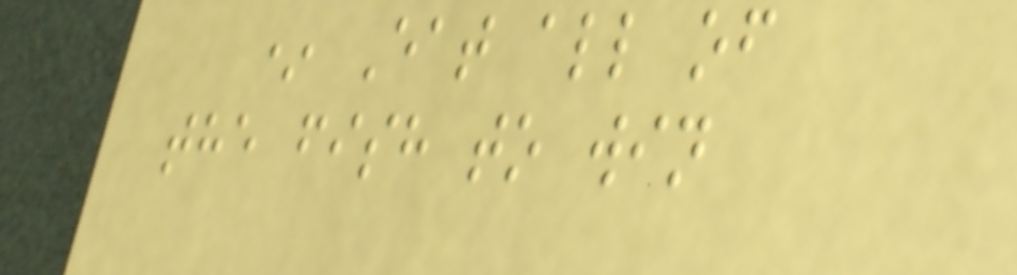* Eat all of
the fish to win
